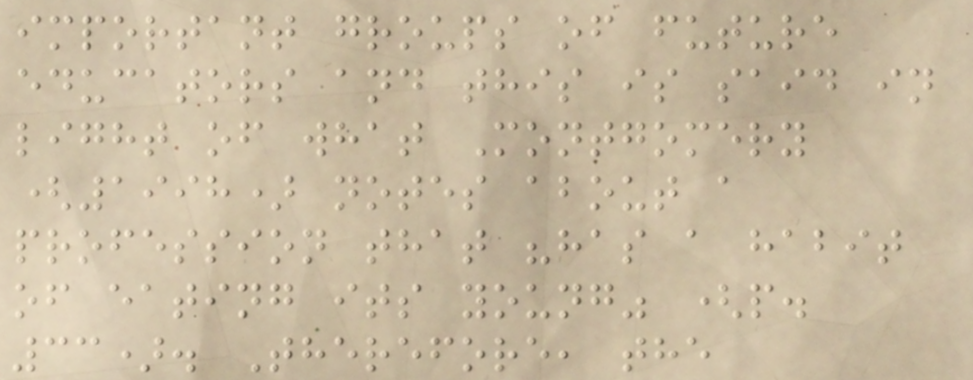important groups of future
educators and this is said in
light of what Montgomery
(1998) notes about a
profession that "has a habit
of eating its young" (p.
33). Therefore, the
